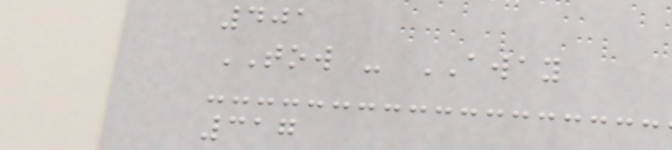401
TOW - AWAY
317
